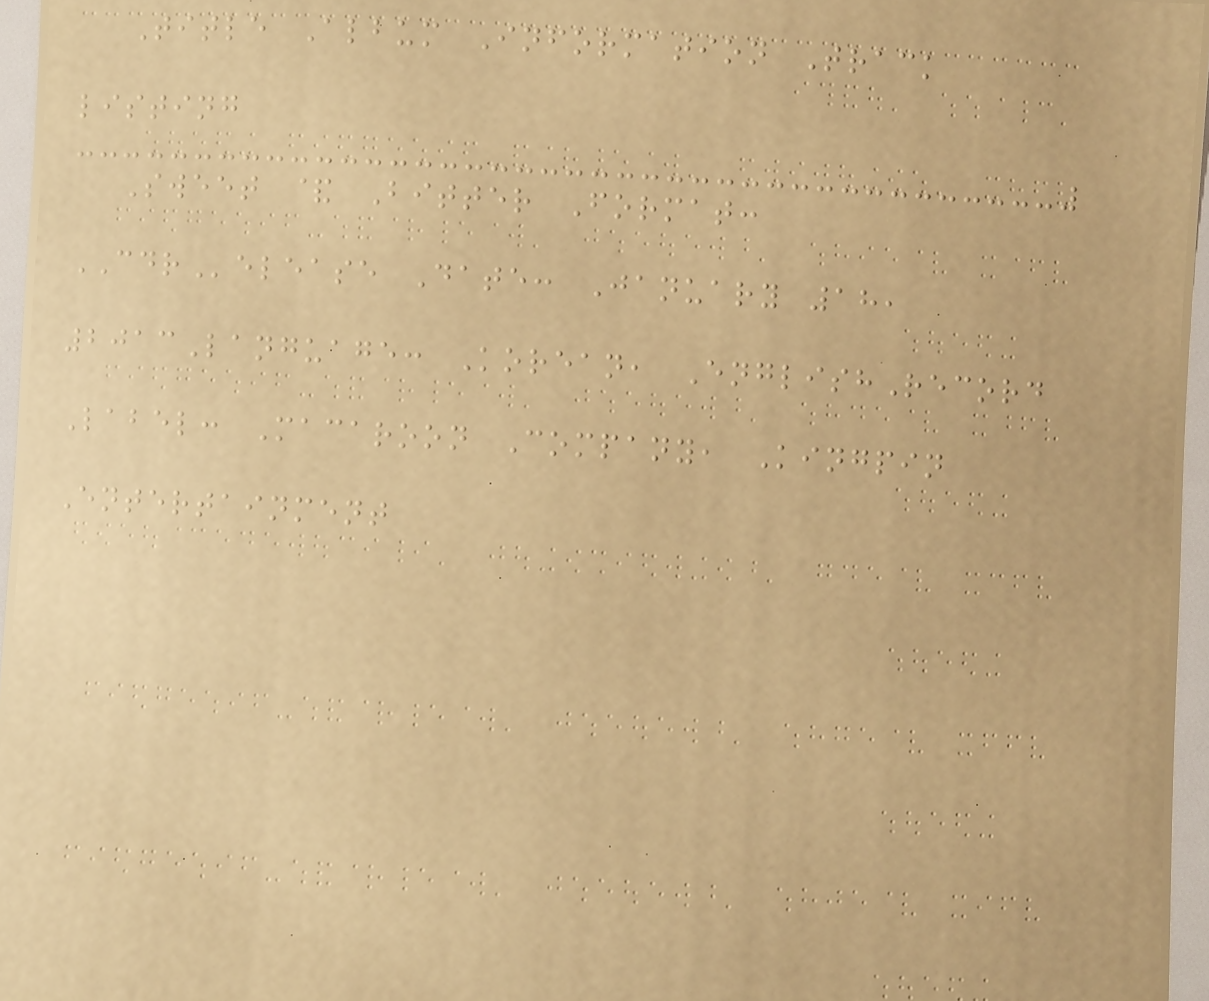Title Album Information Track
listing
Sweet & Bitter Format:
CDRelease Date: January 18,
2013Language: Korean, EnglishRecord
Label: Macaroon Company, Kingpin
Entertainment
